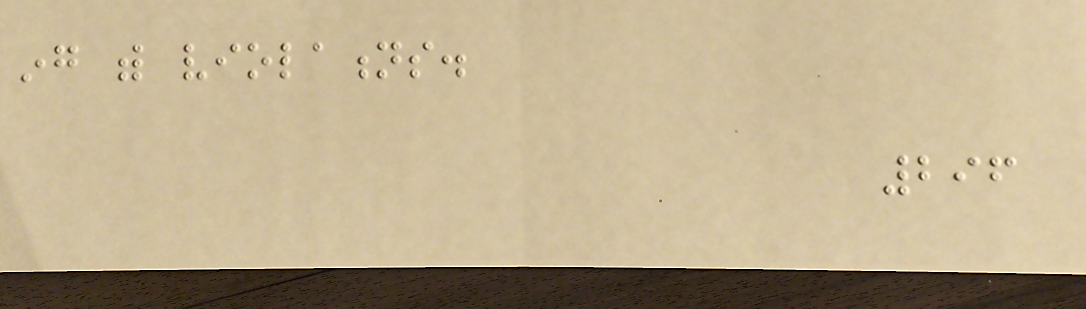ing with violations.
296
